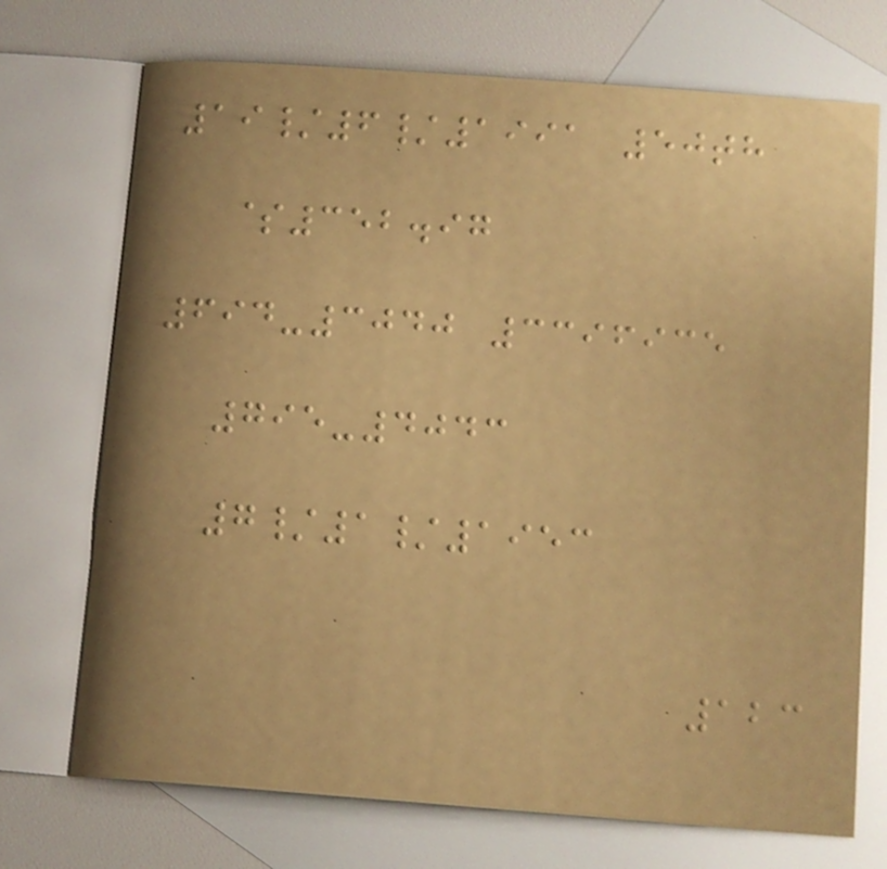19/6/1991 50th
$352.97
694-3040 3396935
795-4043
7/1/1953
123
